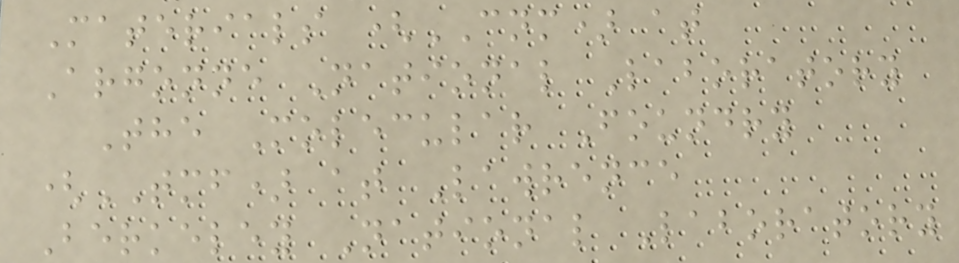Materials (CNM) at
Argonne National Laboratory
The Molecular Foundry
(TMF) at Lawrence
Berkeley National Laboratory
